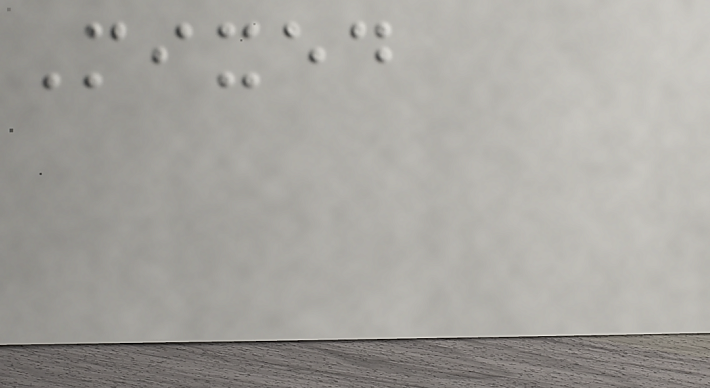Mixed
